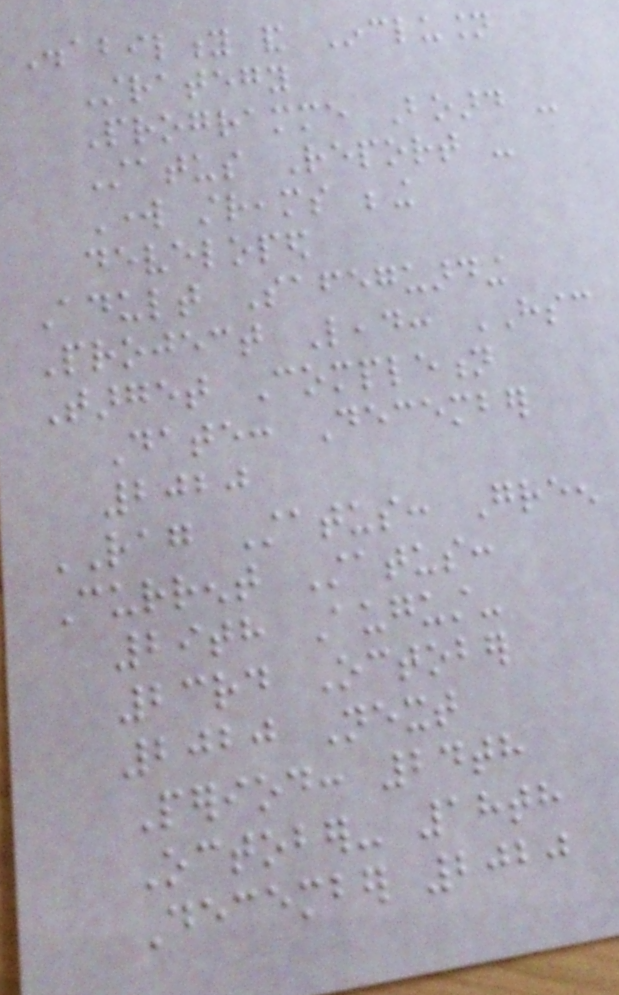Disability and Inclusion
Strategy
Programme Board -
Status Report -
Work streams being
developed
Adult Safeguarding
Project Lead: HSC
Target Completion
Date: December
2020
RAG Status: Green
Current Status:
29th August-
23rd October
2020 Next
Period: 24th
October- 18th
December 2020
